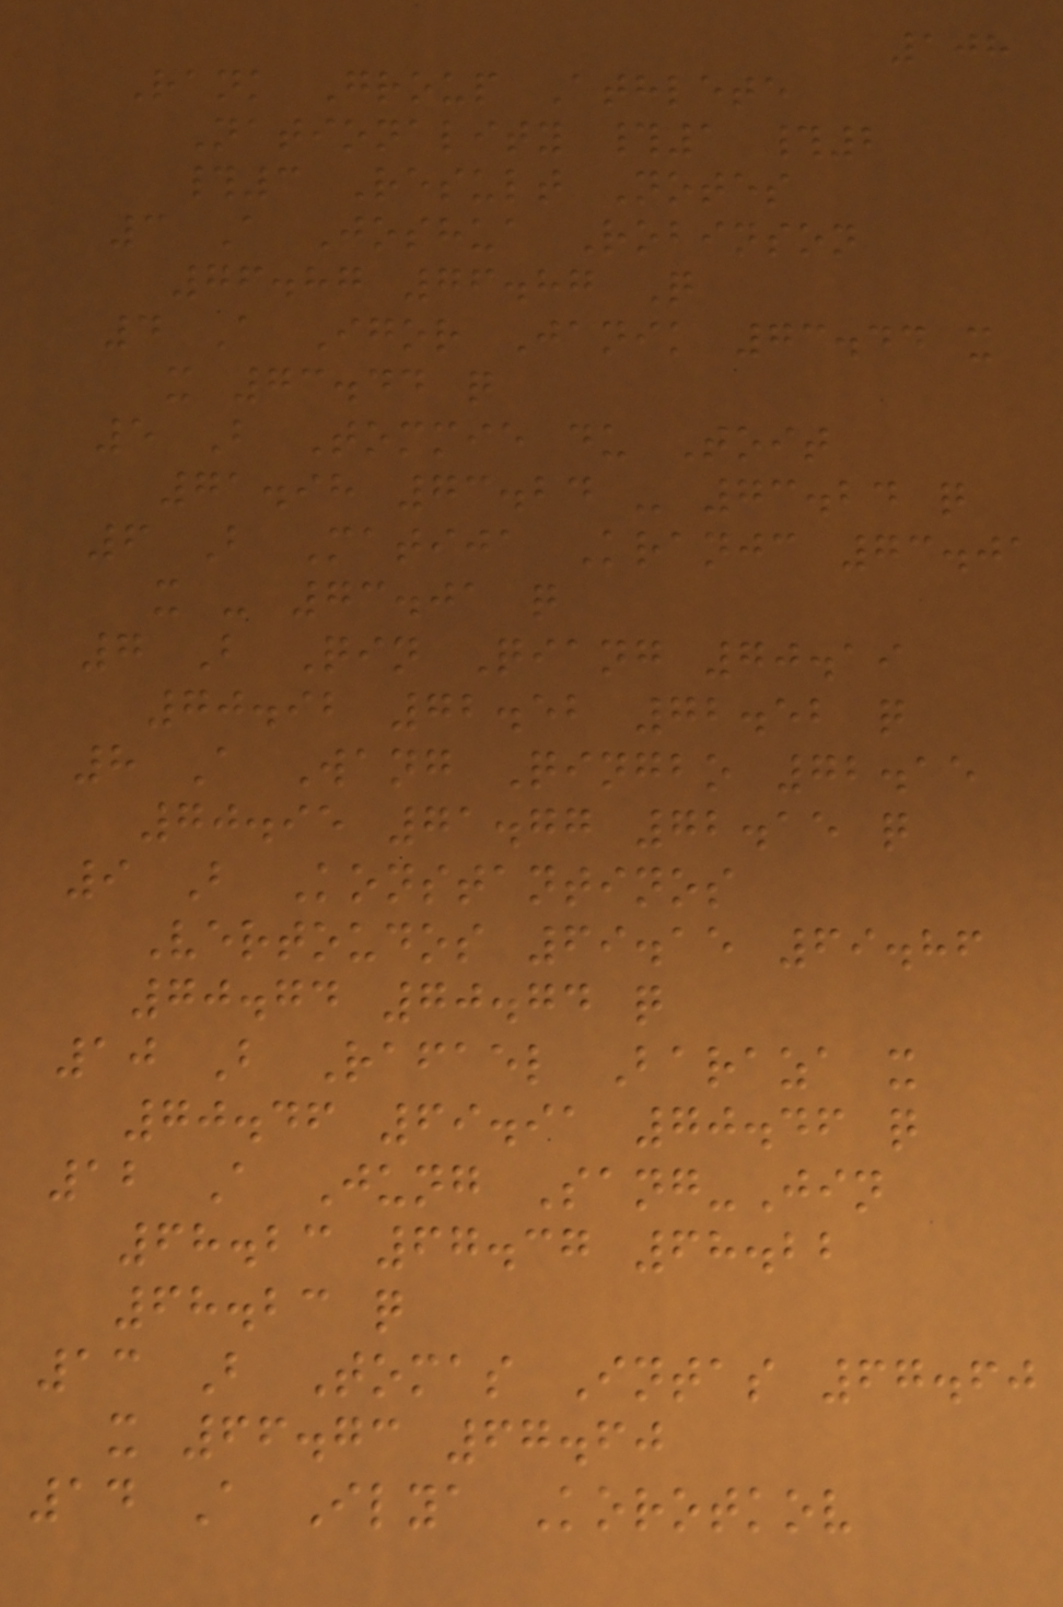108
Rank Group Athlete
Nationality #1 #2
#3 Result Notes
3 A Joshua Robinson
76.87 76.87 Q
4 A Igor Janik 73.44 x
x 73.44 q
5 B Tommie du Toit
71.98 73.24 - 73.24 q
6 B Matija Kranjc 73.01
x - 73.01 q
7 B Qin Qiang 70.19
70.92 72.52 72.52 q
8 A Wang Qingbo 72.15
70.95 71.77 72.15 q
9 B Konstantinos
Vertoudos 69.15 69.86
70.74 70.74 q
10 B Rafael Baraza x
70.46 69.91 70.46 q
12 A Jung Sang-Jin
68.23 67.37 68.22
68.23 q
13 B Tomas Intas 67.60
x 66.73 67.60
14 A Ilya Korotkov
